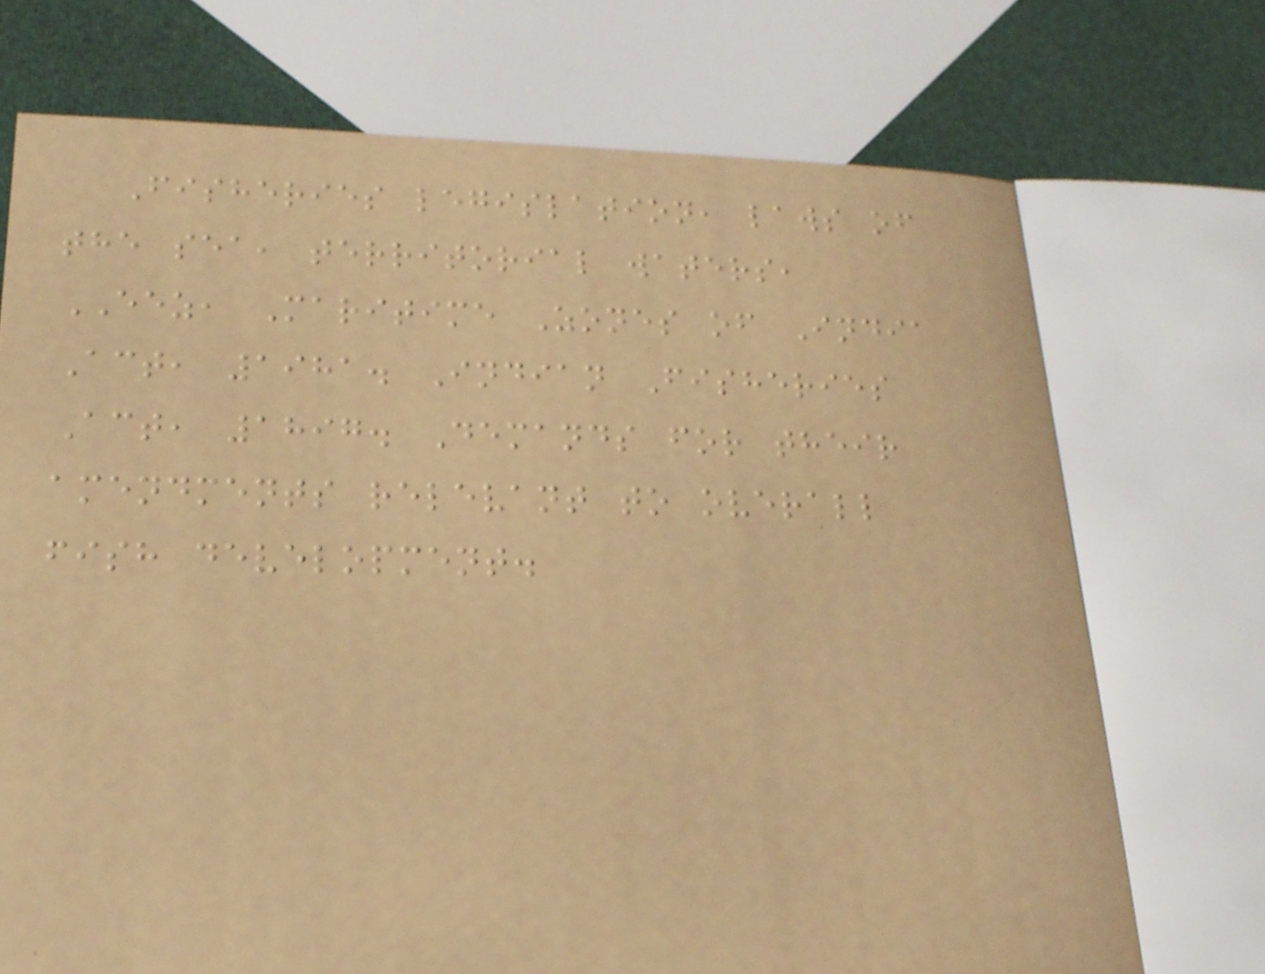Fisheries legislation, laws of
the sea, territorial waters,
EEZ, Maritime Zones of India
Act, 1981. Indian Fisheries
Act, 1897. Demands for their
amendments relevant to overall
fish development.
